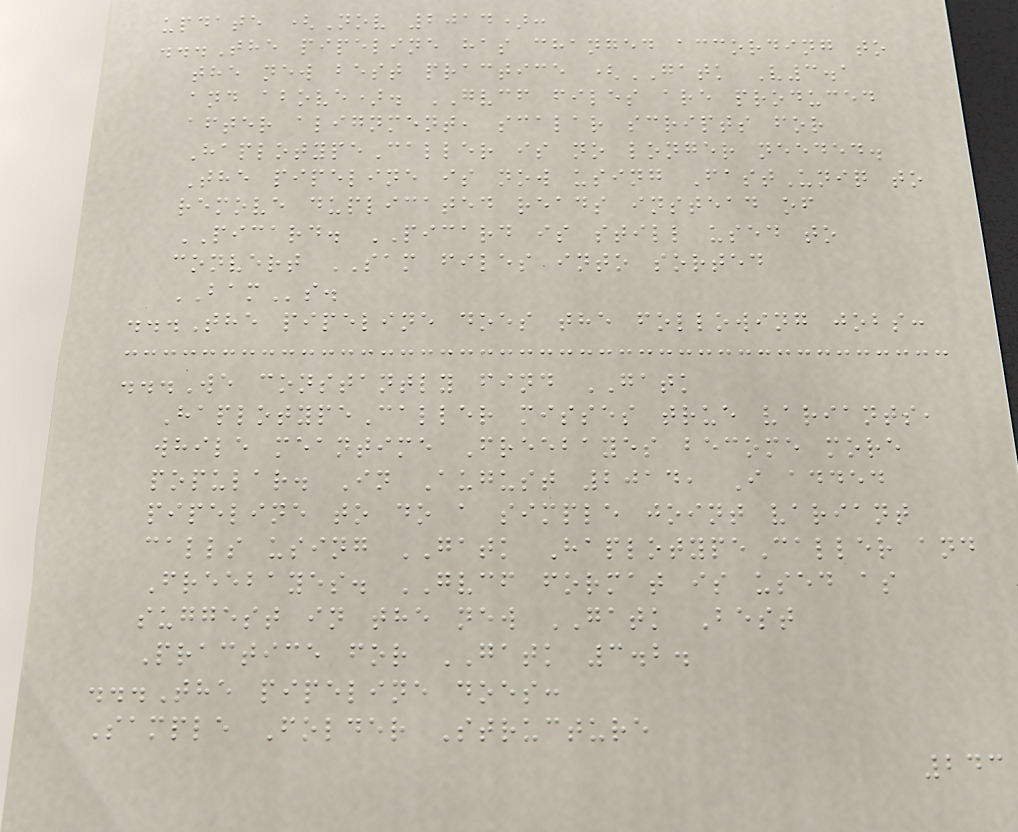update (Nov 2014):
...The pipeline has changed according to
the new best practice (GATK V3.1
and above). GVCF files are produced
after alignment, scalar scripts for
HaplotypeCaller is no longer needed.
The pipeline is now using FastUniq to
remove duplicated reads instead of
PICARD. PICARD is still used to
convert SAM files into sorted
BAMs.
...The pipeline does the following jobs:
...We constantly find GATK
HaplotypeCaller misses true variants,
while meantime Freebayes become more
popular. In August 2014, I added
pipeline to do a simple joint variant
calls using GATK HaplotypeCaller and
Freebayes. GVCF format is used as
suggest in the new GATK Best
Practice for GATK 3.2.
...The pipeline does:
Sample Folder Structure
243
